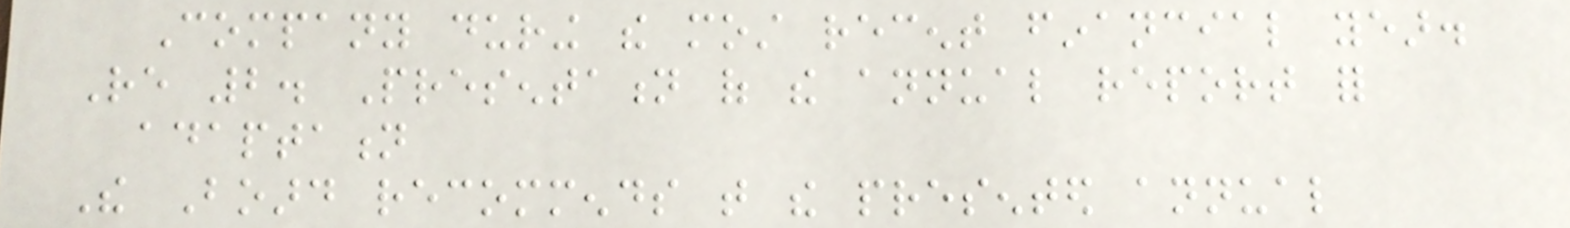Company during the most recent financial year.
Re 2. Presentation of the annual report for
adaptation
The Board recommends that the presented annual
